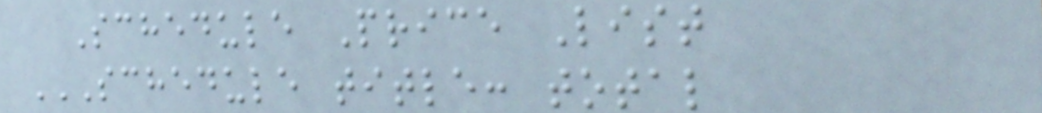Schedule Price List
SCHEDULE TITLE: TOTAL
